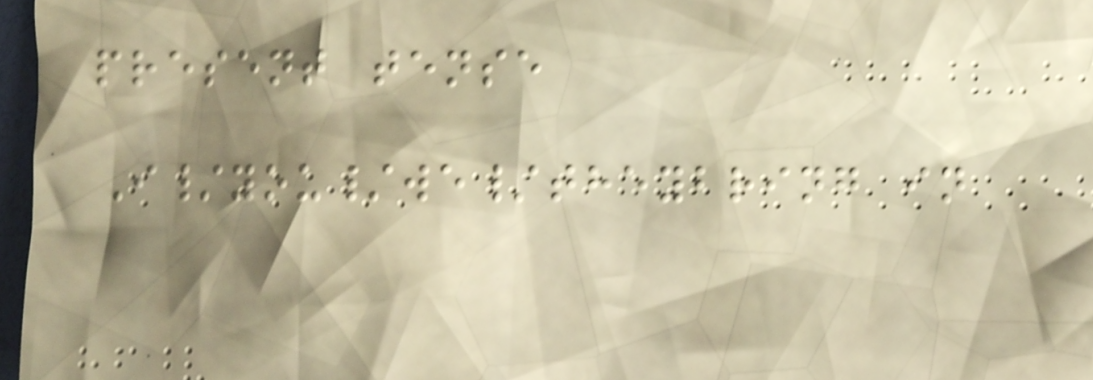present tense
I/you/we/theybring in
